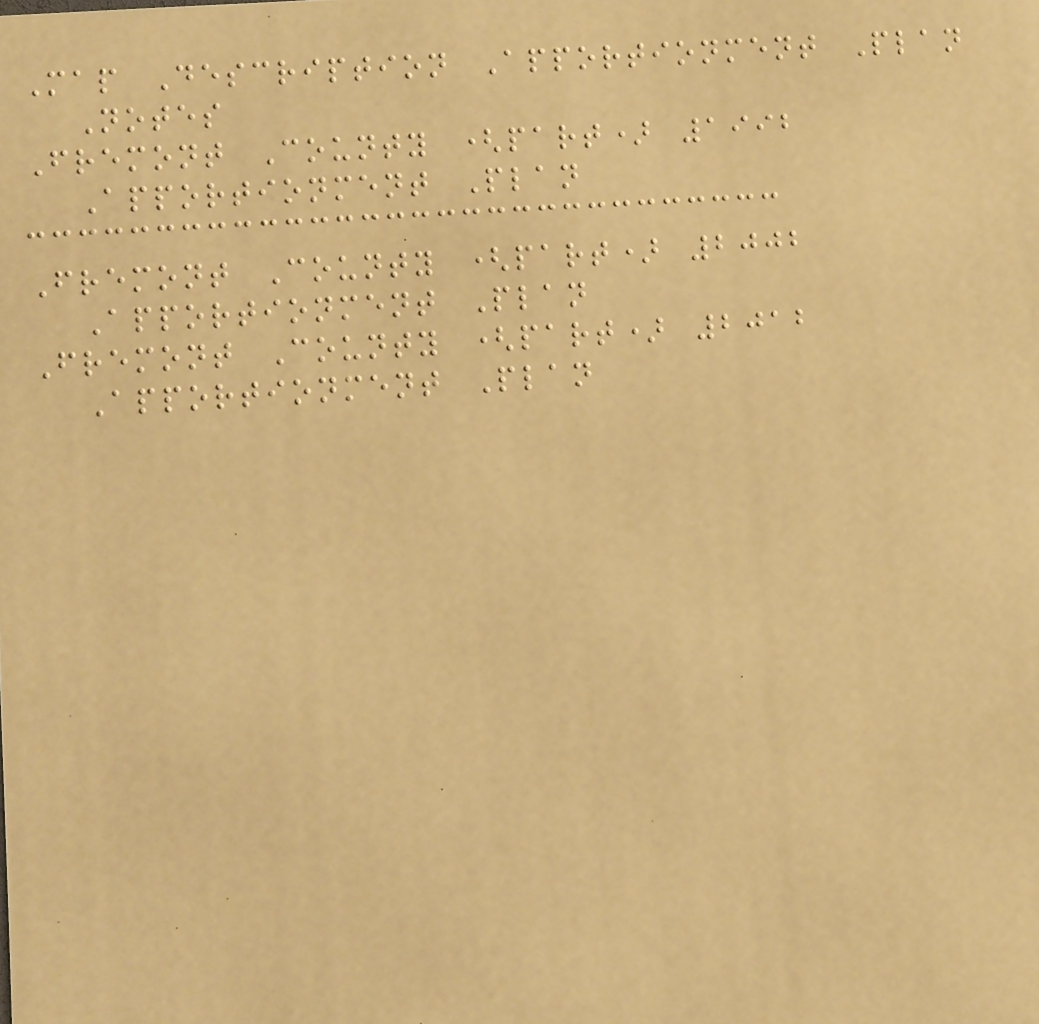Map Description Apportionment Plan
Notes
Fremont County (part) 1992
Apportionment Plan
Fremont County (part) 2002
Apportionment Plan
Fremont County (part) 2012
Apportionment Plan
